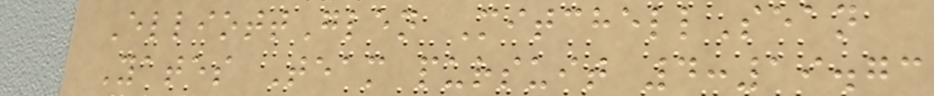ElliottGlen MitchellSean
Yates Team pursuit 4:19.73
